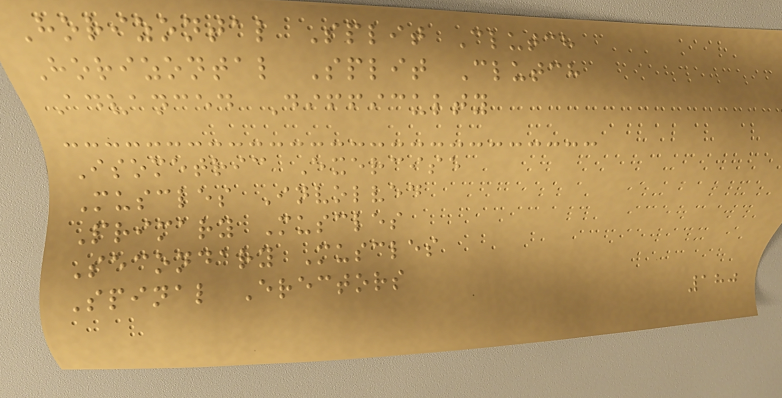Horizontal Split Clutch
Horizontal Split Clutch
Advanced Difficulty
Isometric Exercise
Muscles Involved
Primary Muscles
Secondary Muscles
Spinal Erectors
180
